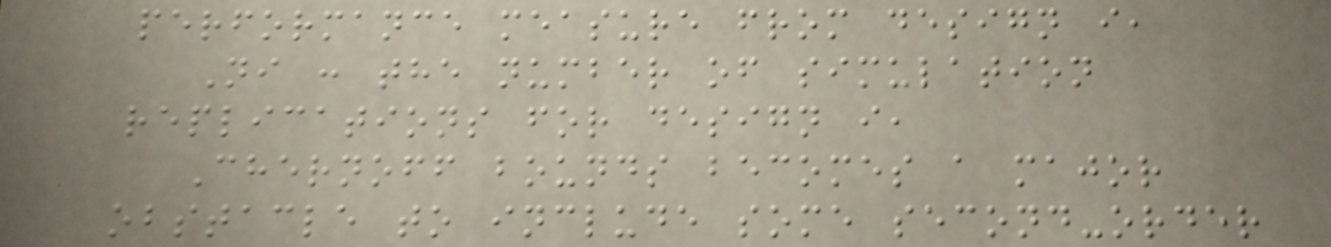performance measure from design i,
Ni : the number of simulation
replications for design i,
Chernoff bounds becomes a major
obstacle to include some second-order
